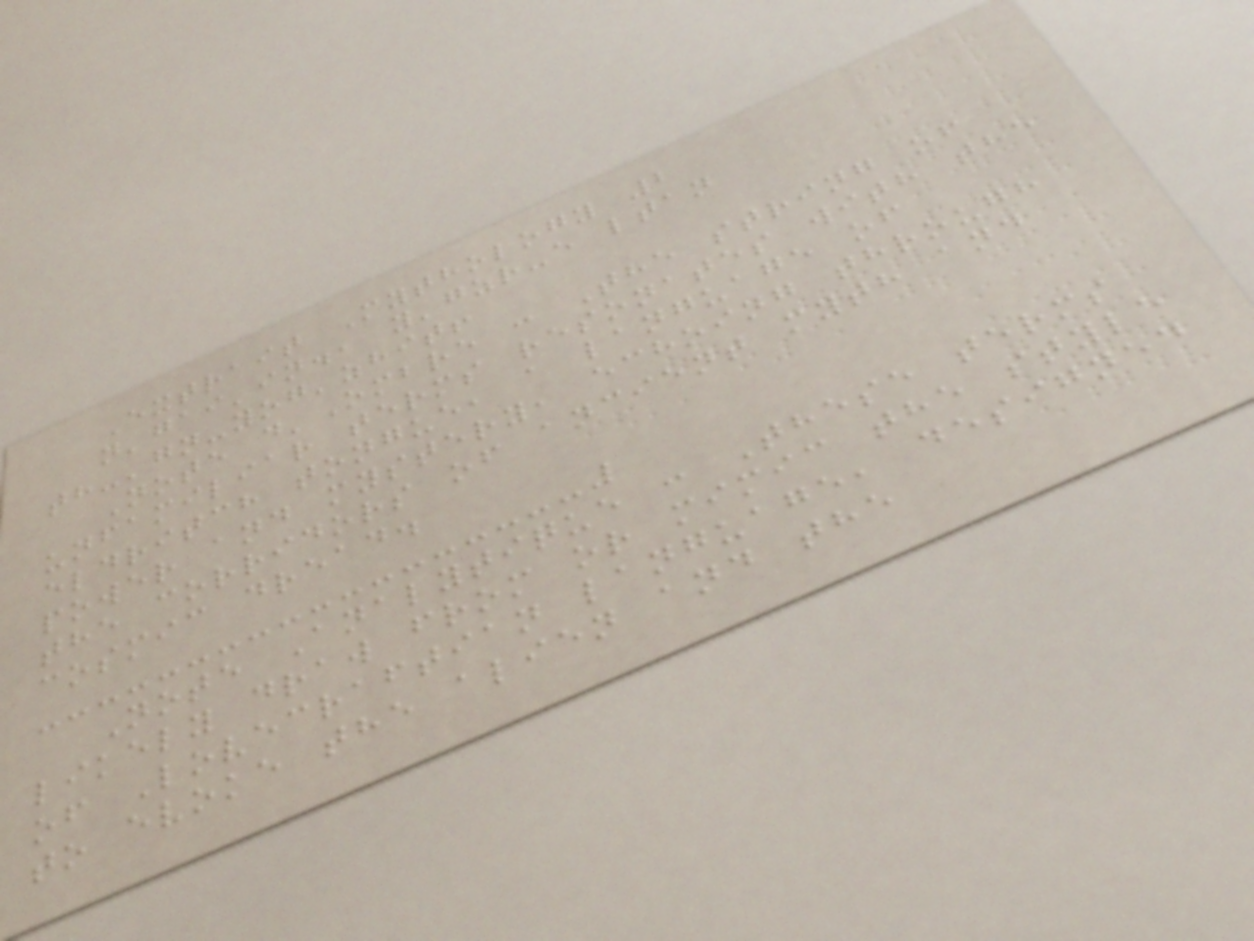Extrait Mythology 2
n'gai'in., y'gzr-e ltan
th-'gn-yog'zhit!
Note d'Ombre : The string of
unfamiliar terms resonates with the
eldritch tongue, a language of
power and mystery, echoing through
the corridors of ancient myth and
cosmic dread.
Note Analytique : These terms
likely draw from or mimic the style
of Lovecraftian language, designed
to evoke the alien and the
